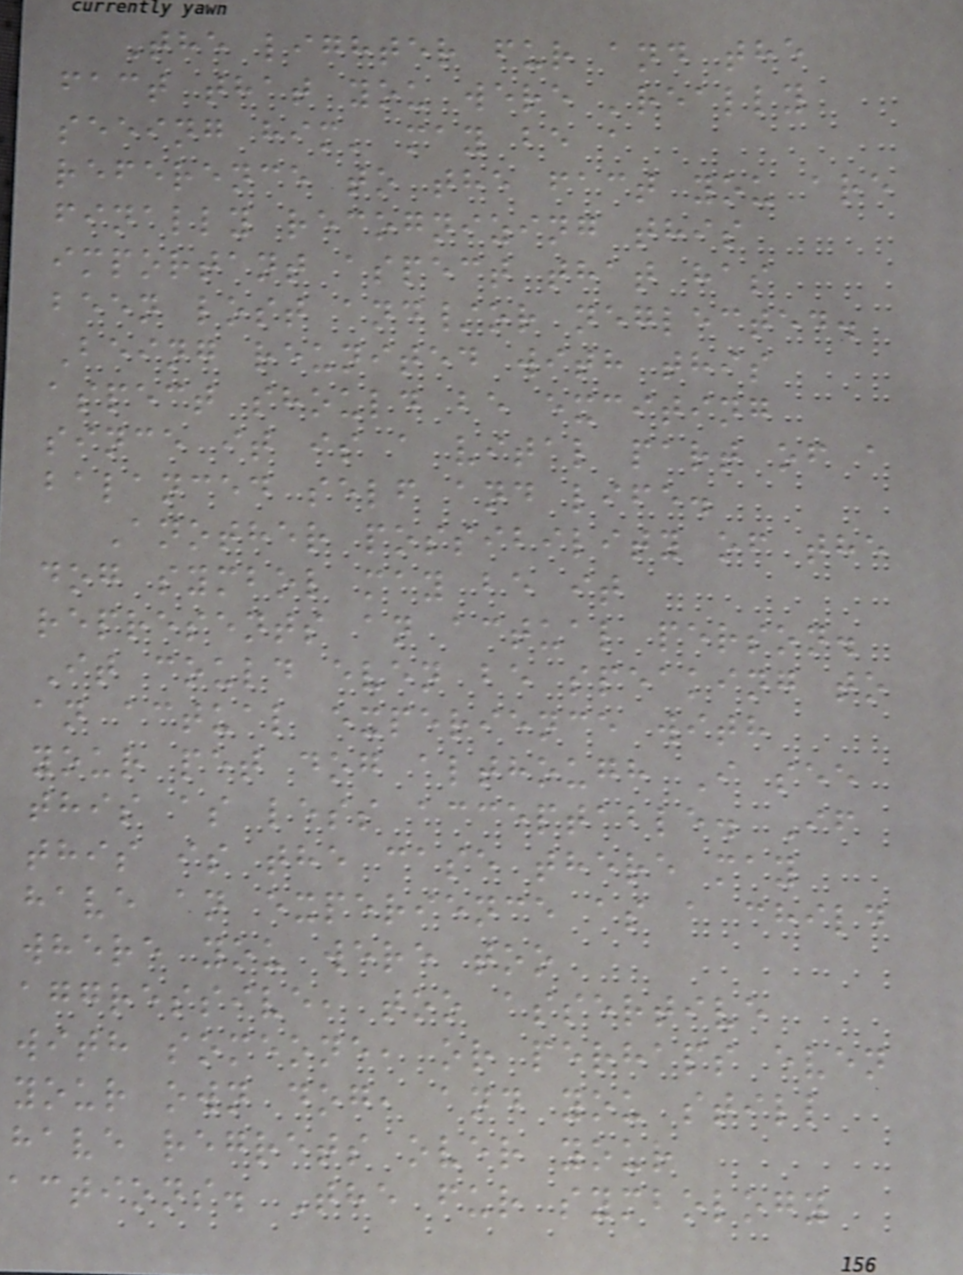The lighter fur and the
fact that you were 'really
seeing him' may be a
reference to the fact you are
finally recognizing this
important aspect that has
been lost and/or neglected.
Being reunited with this
aspect should be exciting
since it is a vital part of a
balanced self and life.
Another possibility of the
dog symbol may be it
represents an actual person.
It could even be speaking to
an actual experience with
your pet dog although I see
this as less acceptable. If
this is the case there may
have an experience as a child
where you were too
aggressive, too assertive
with someone, or perhaps even
your own dog, and you still
have regrets over your
actions. The fur symbology
